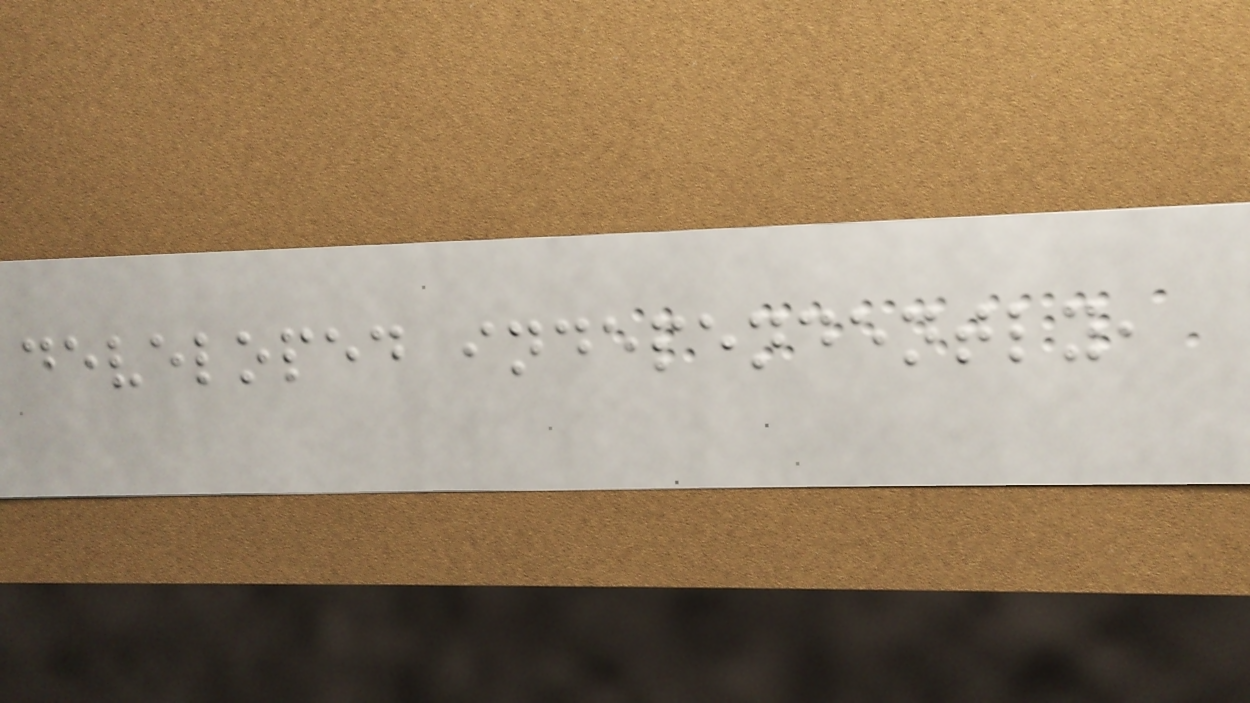developed independently,
